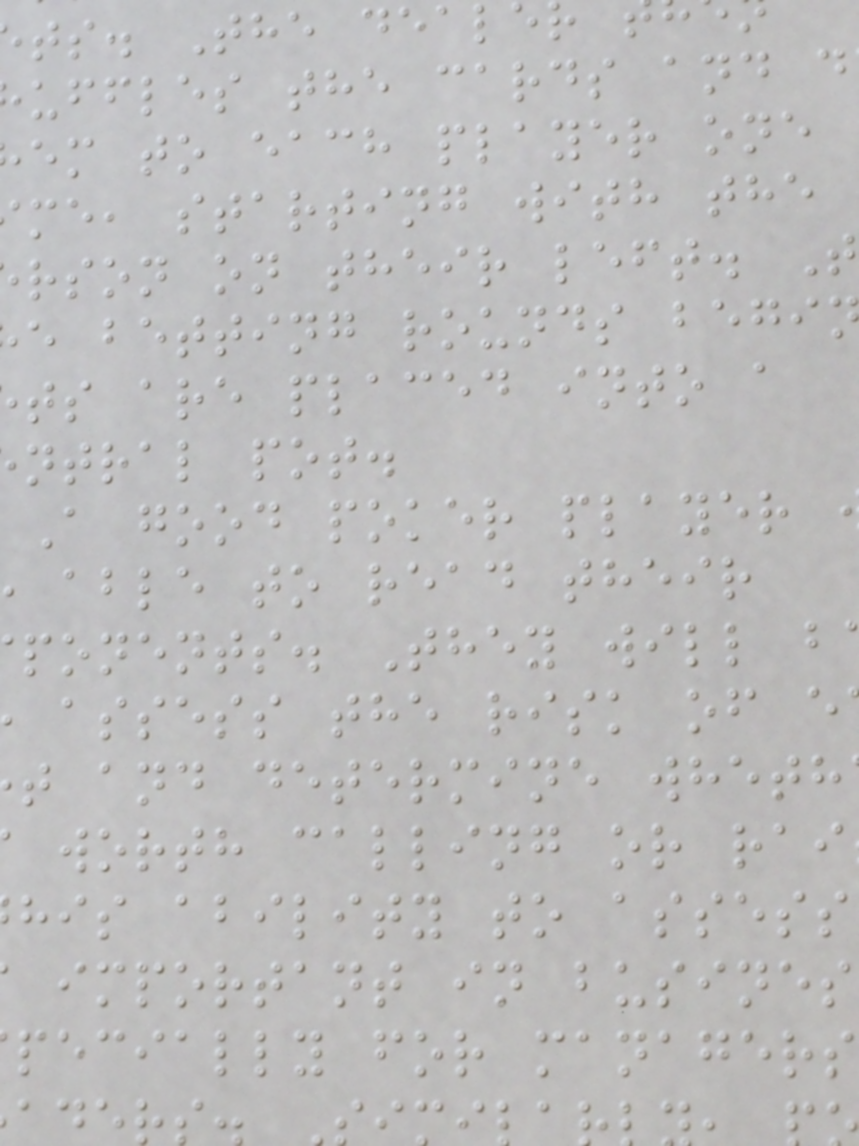ts. The deal
uffles the cards and d
em to each player one
me, starting with the
rson on their left. T
e betting rounds begi
ts are placed into a
ntral pot.
A good poker player
able to read their
ponents. They will b
assess the risk of e
t and determine wheth
worth calling or rai
his ability to assess
important in busines
pecially for managers
